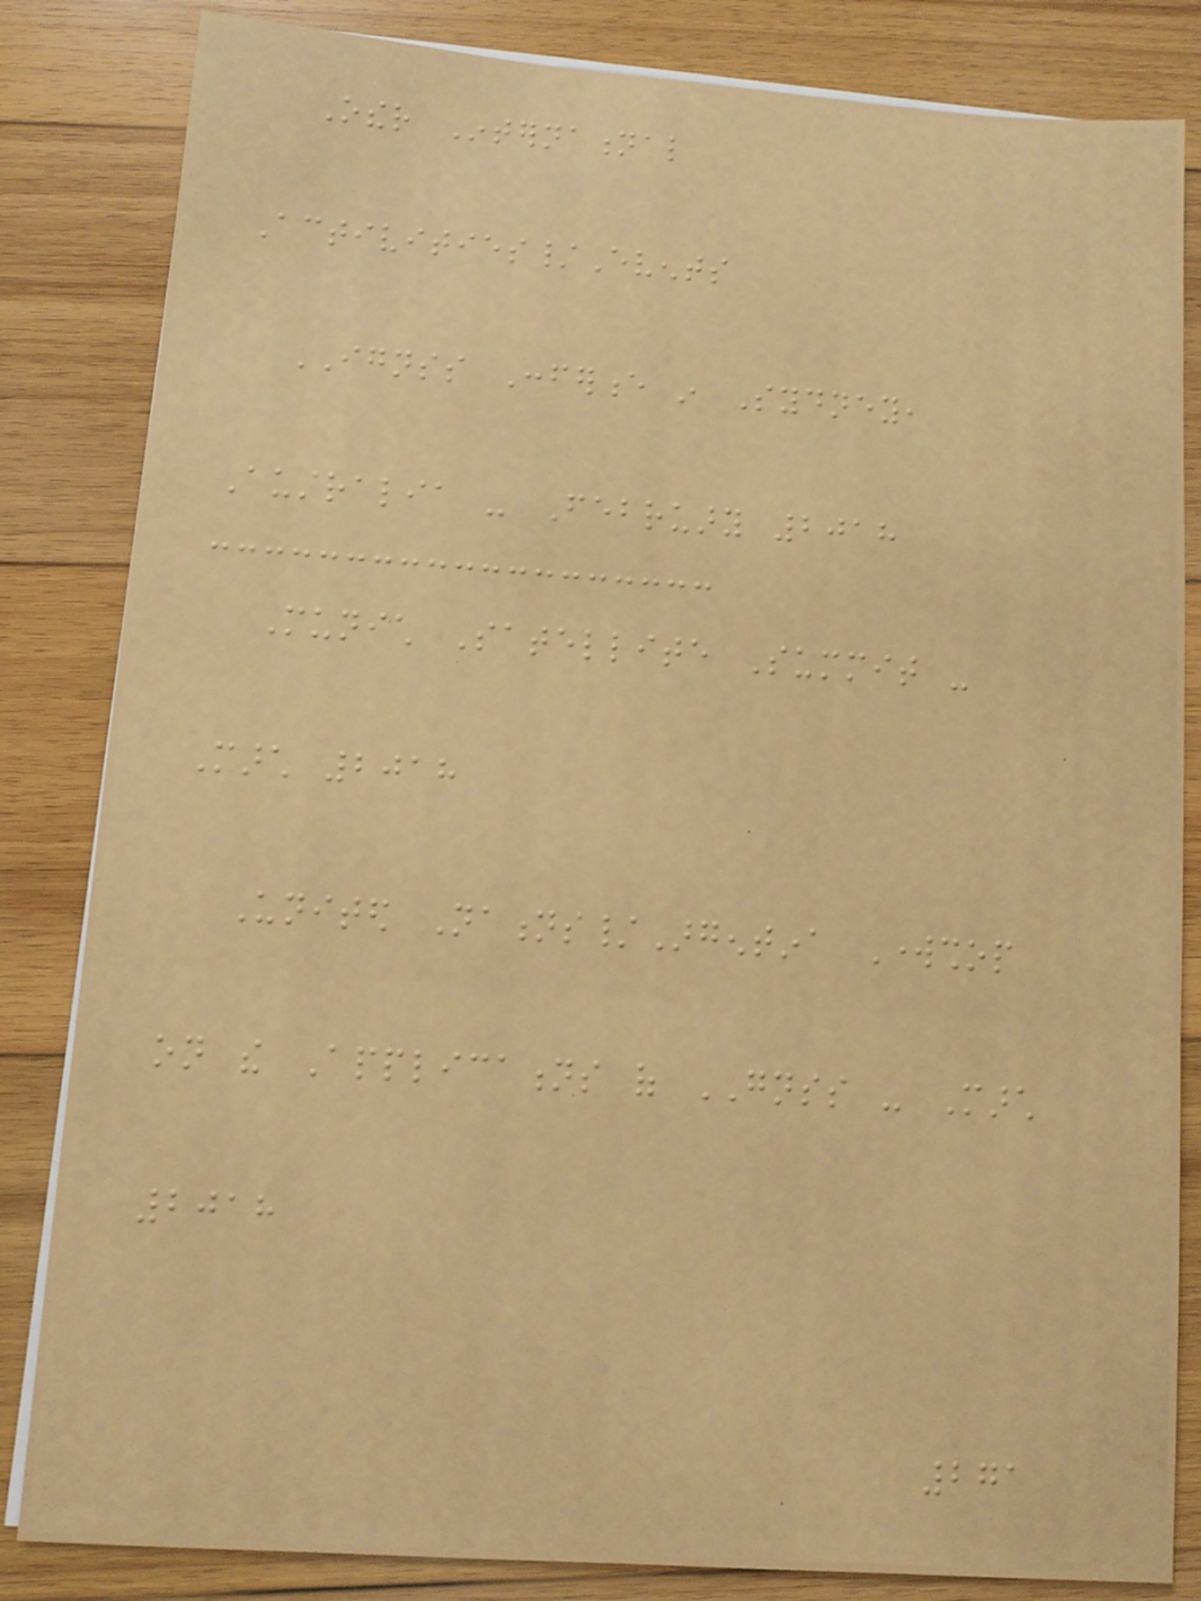Other International
Activities/Events
IGNSS Conference in Sydney,
Australia - February 2018
Munich Satellite Summit -
March 2018
United Nations/Argentina Workshop
on the Applications of GNSS - March
2018
271
